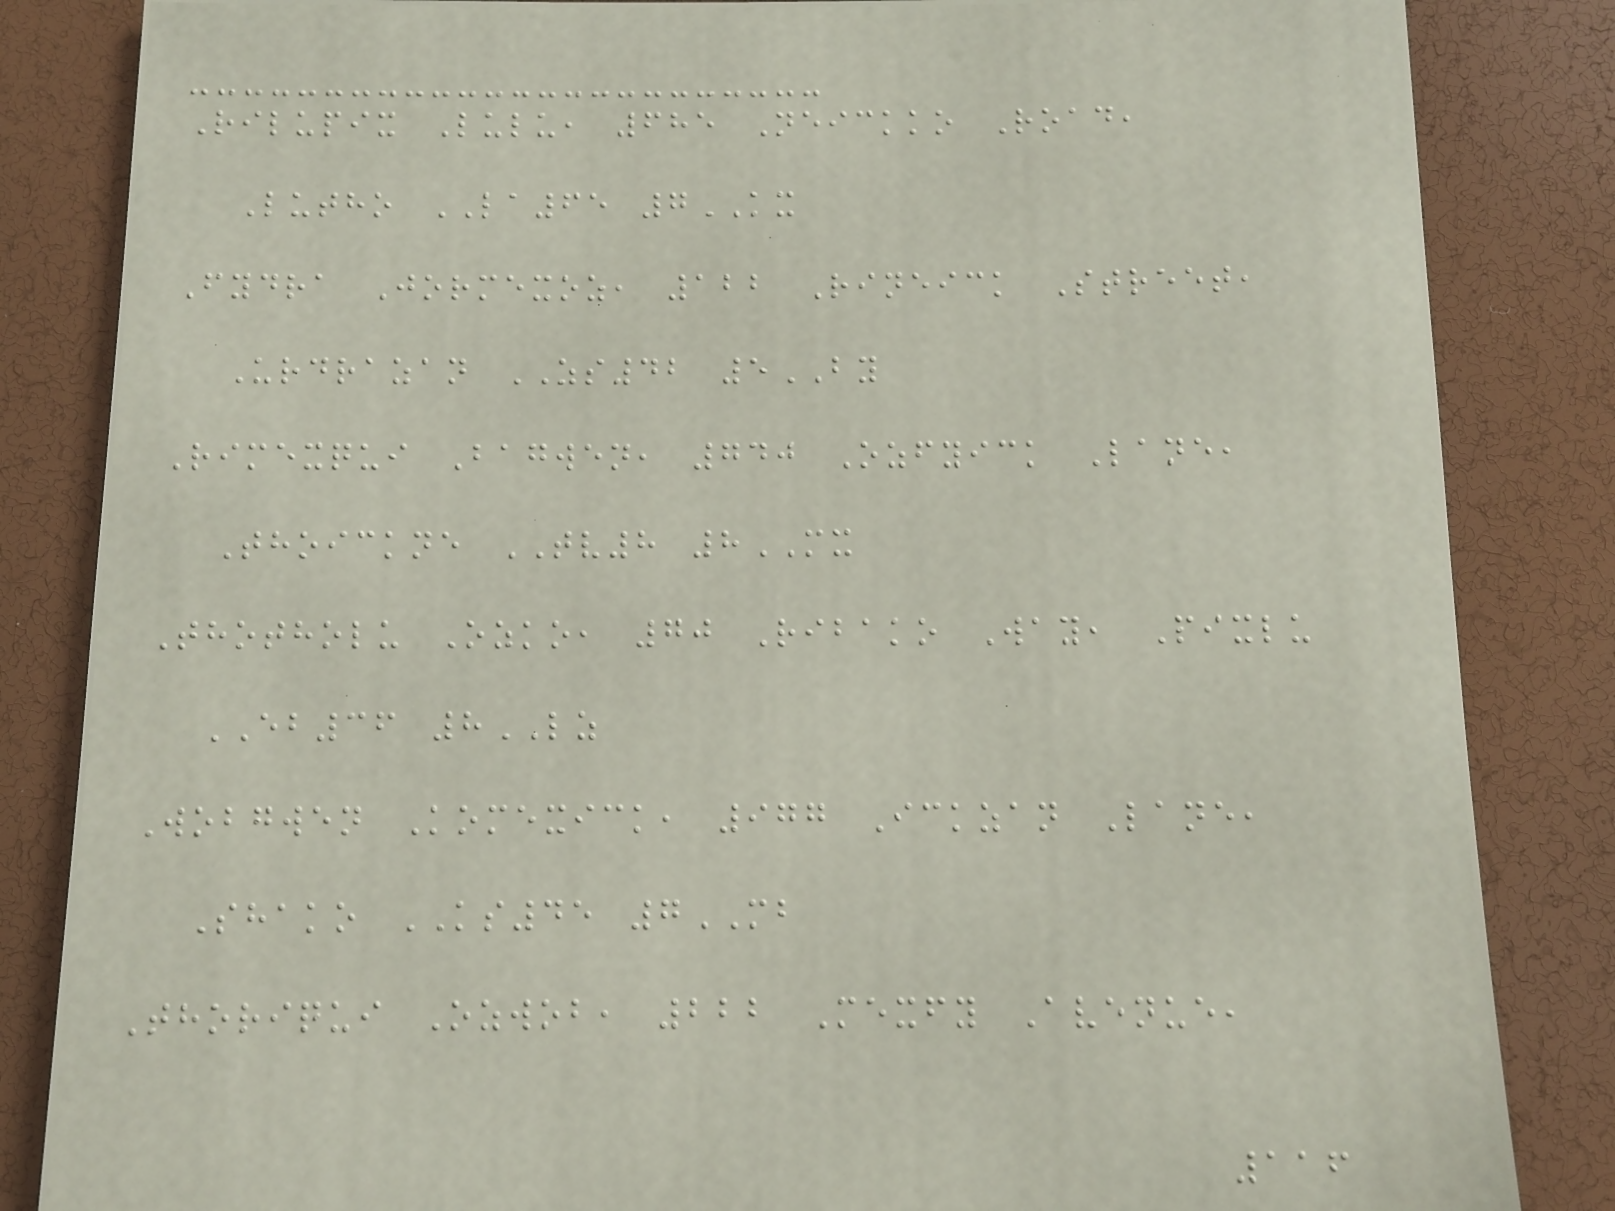Rilupix Lulu, 685 Neickko Road,
Lutho LA65 7KX
Fydra Jormexoz, 122 Rineick Street,
Urdrazan ZS42 5BY
Rimexqui Bagwen, 740 Ozfyick Lane,
Thoickne TV8 8MX
Thotholu Ozko, 70 Ribako Way, Pixlu
EB36 8LZ
Wobgwen Komexick, 977 Ickzan Lane,
Shako KS45 7MB
Thoriqui Ozwob, 222 Mexfy Avenue,
116
